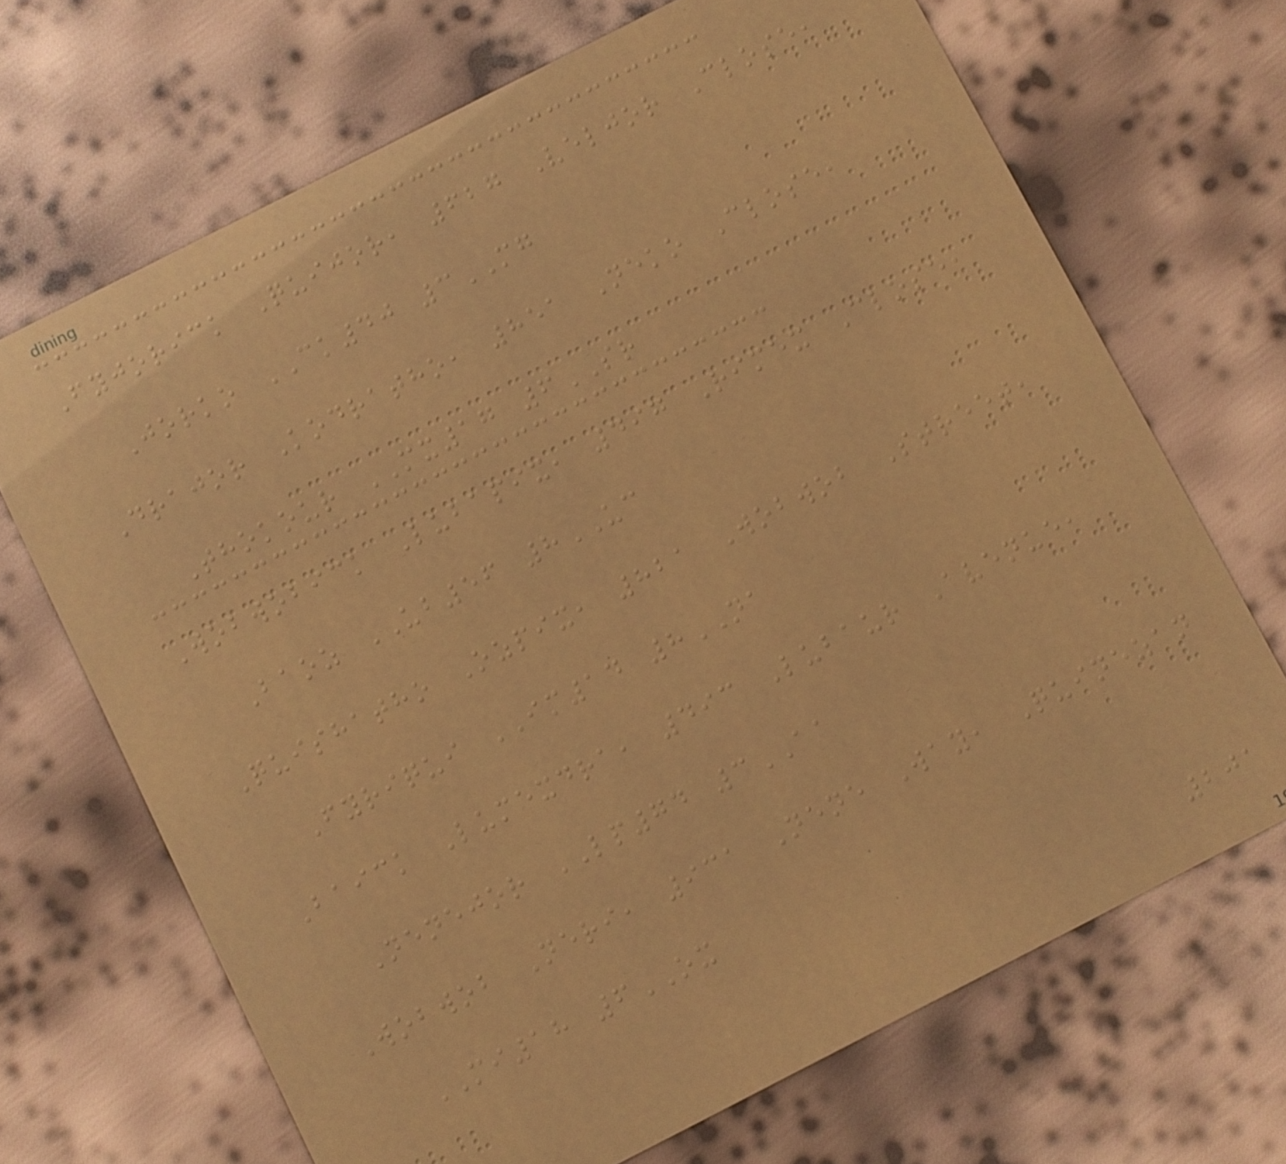Fyjorick Quijor, 627 Veljor Close,
Jorko CK40 3MG
Drajor Kodratho, 851 Neko Close,
Thokour MX17 6SR
Wobwobick Lubapix, 497 Rimex Close,
Baoz UB56 8UC
Quishatho Ozpix, 821 Wobwob Street,
Fyriqui IM14 8NA
Baick Lumexdra, 493 Lubaur Avenue,
Nenejor LP74 3AA
Wobwob Neri, 931 Nene Way, Quinezan
MI18 6OX
201
